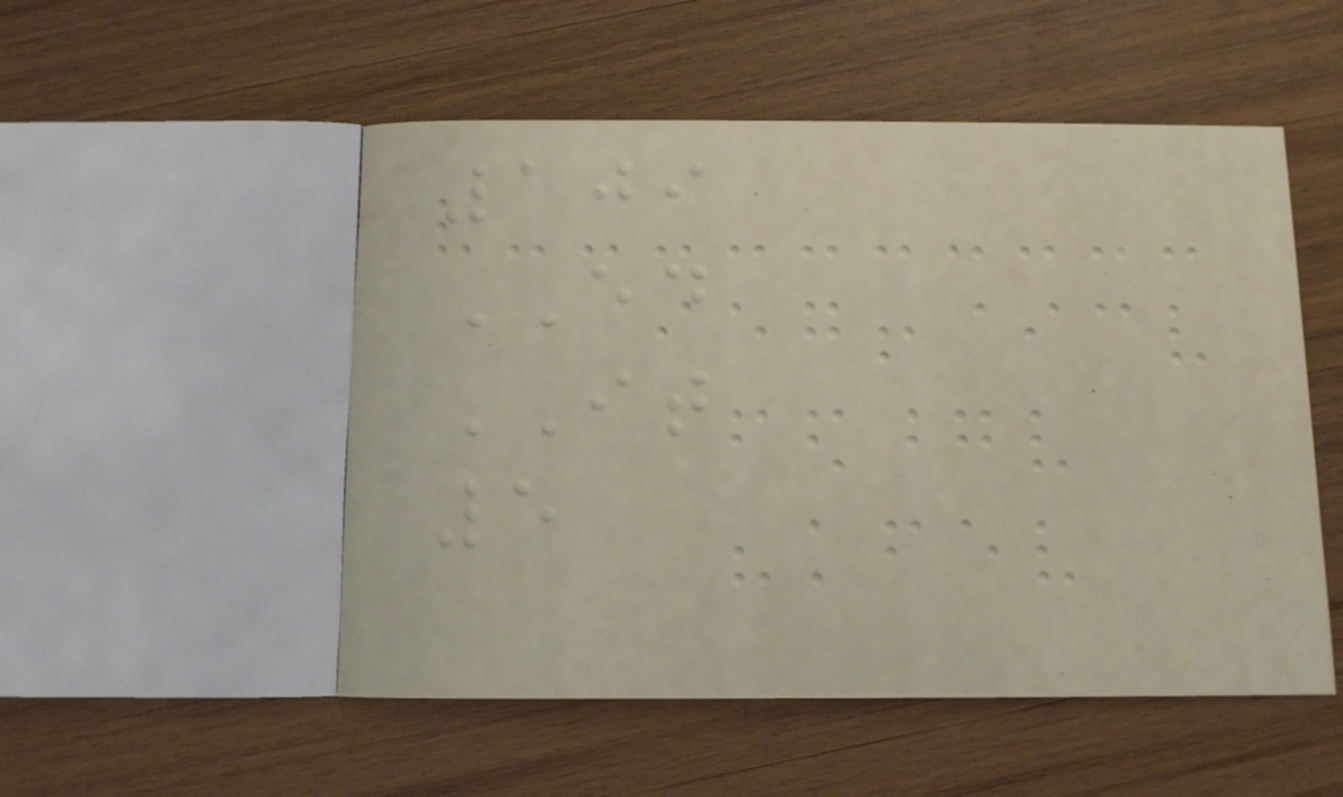109
ED
IT
5
